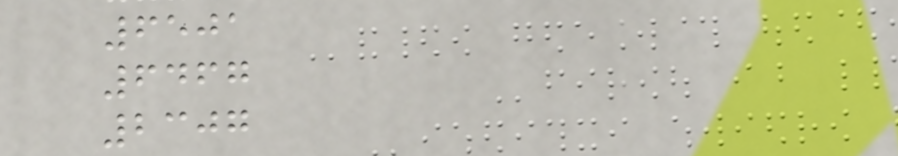6501
6467
2307
